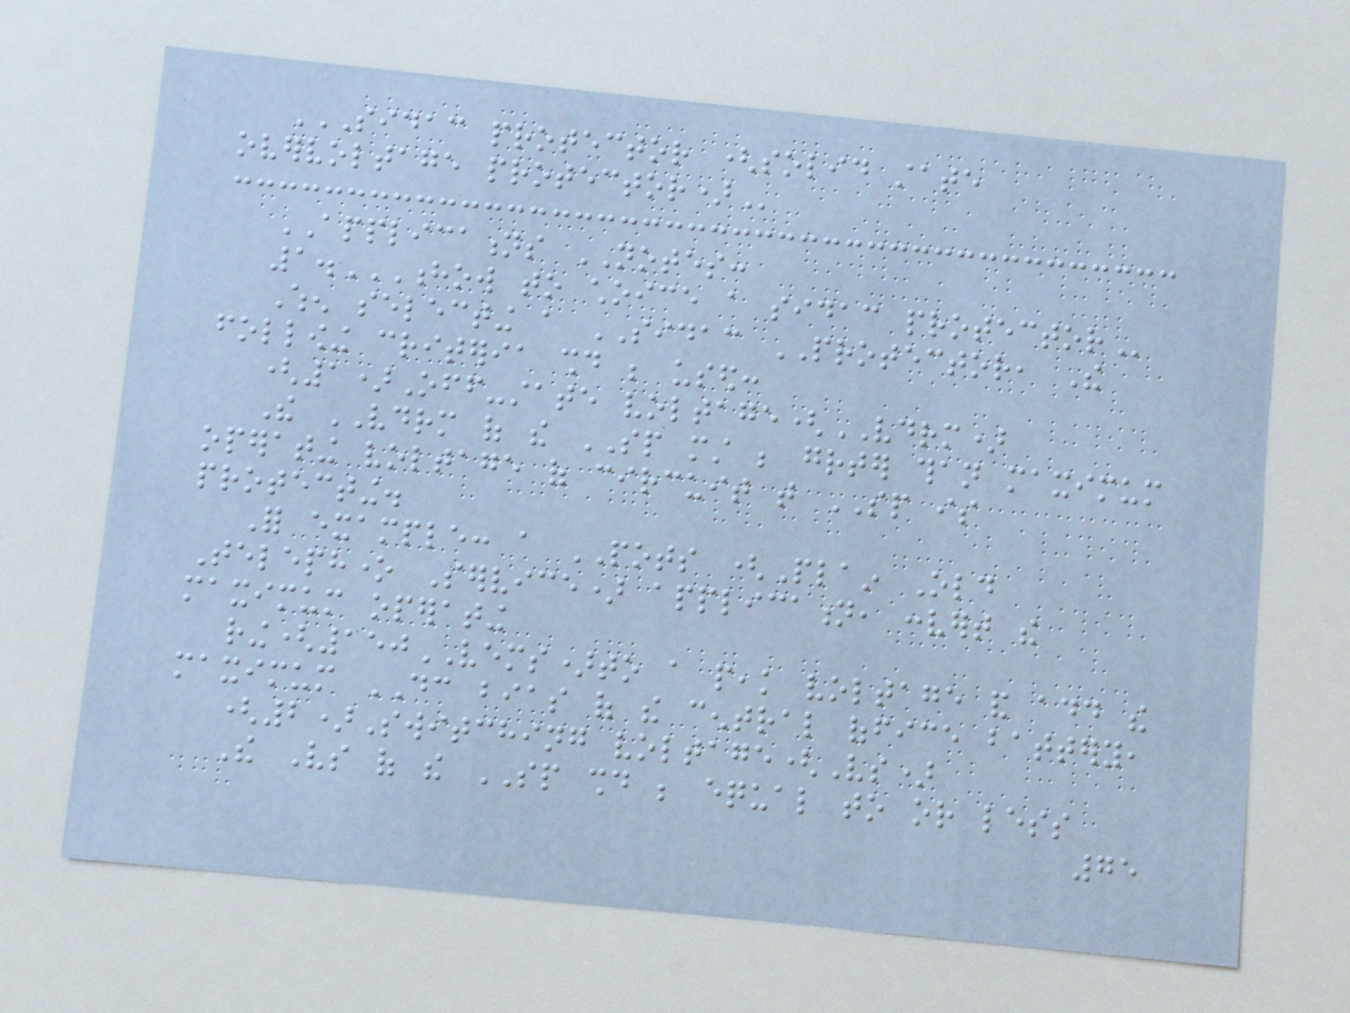SIDAC PROTECTOR (SOLID STATE
OVERVOLTAGE PROTECTOR)
APPLICATIONS NOTES:
1.HOW TO CHOICE A SIDAC PROTECTOR
When selecting a SIDAC PROTECTOR, The
following criteria should be used:
(1)Off-state voltage(VDRM)
The VDRM of the SP must be greater than maximum
operating voltage of circuit that SP is
protecting.
For example: a POTS (Plain Old
Telephone Service) application, convert the
maximum operating
ring(150VEMS)to a peak voltage and add the
maximum DC bias of the central office battery,
(2)Switching voltage(Vs)
The Vs of the SP should be equal to or less
75
